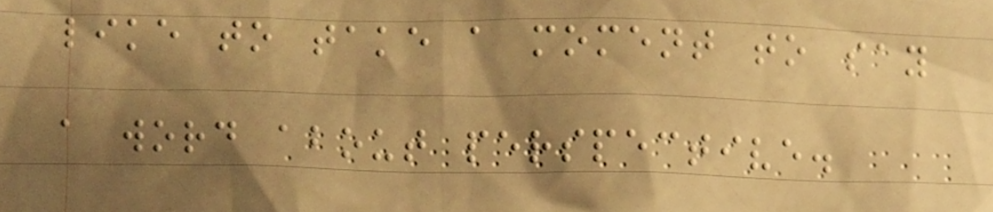like to take a moment to say
a word about perspective.
